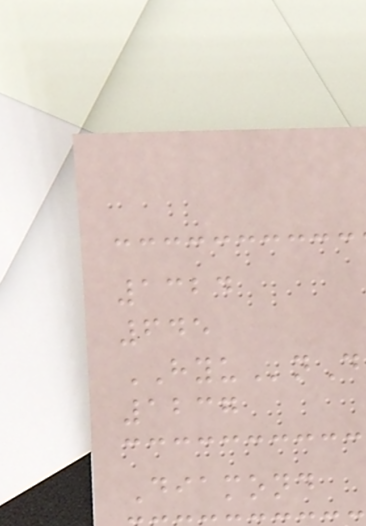1324
645
HYUnD
1237
Diamond
